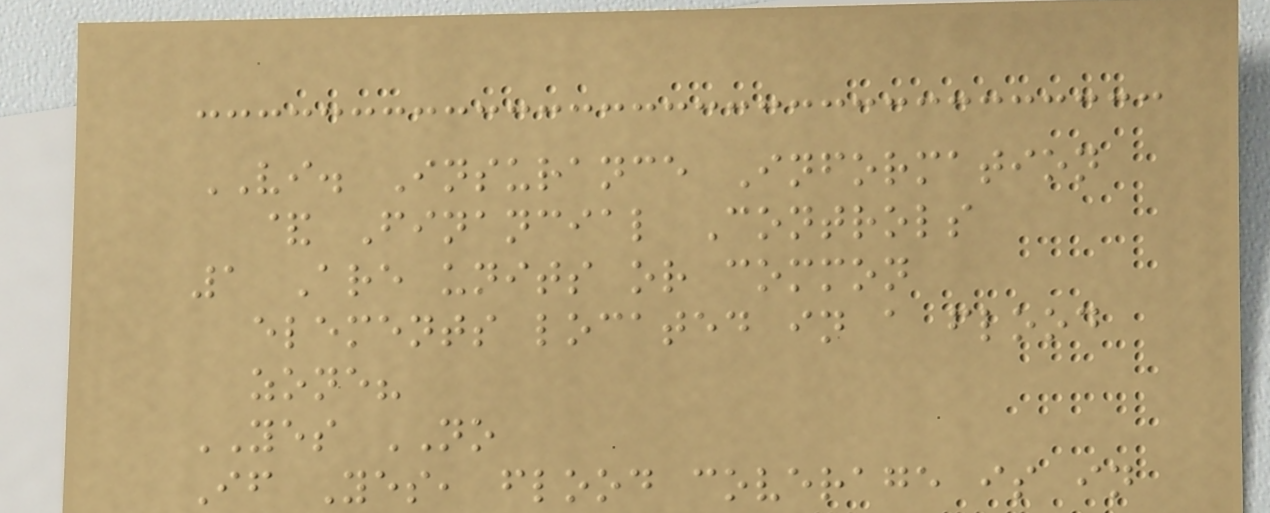VI. Insurance Information
& Financial Controls
1 Are units or common
elements located in a flood
zone?
YES NO
If Yes, flood coverage is in
